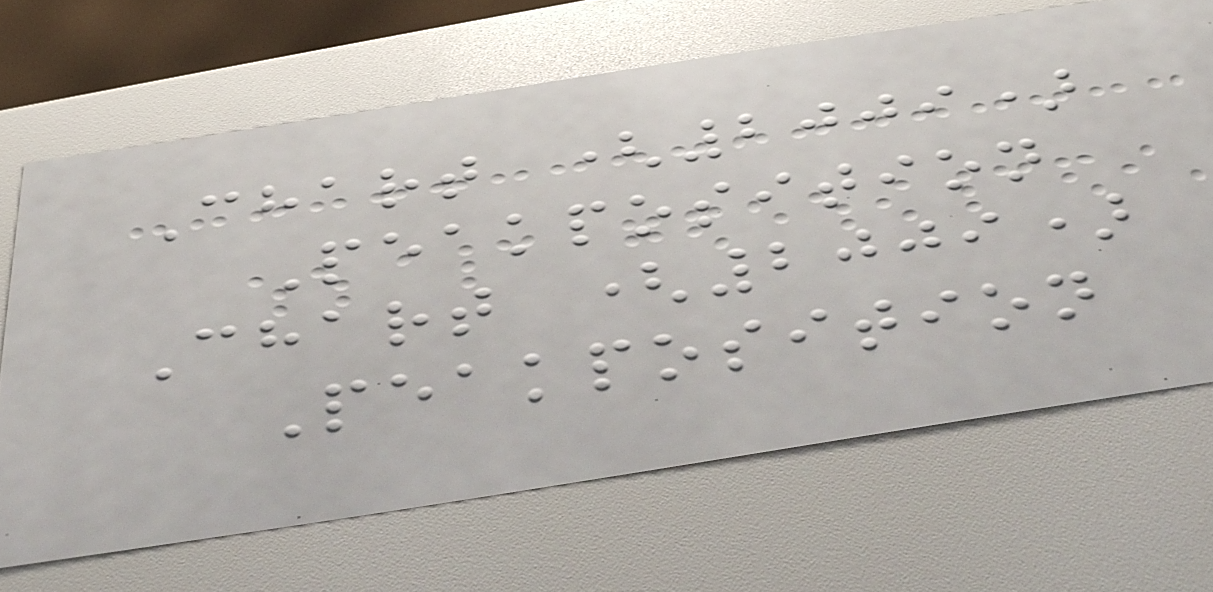Chart (2009)
Peakposition
Chart (2009)
Peakposition
